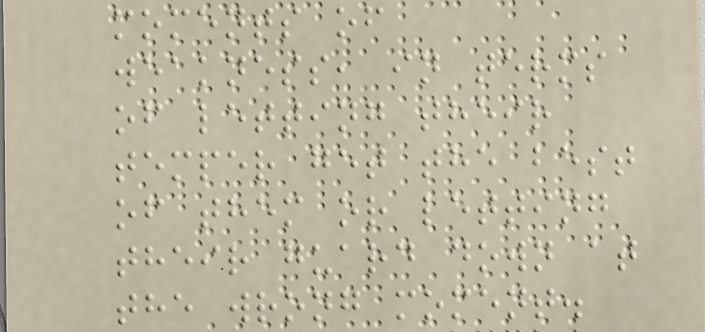moments of
weakness, in terms
of letting their
temper get the best
of them or letting
their guard down at
the wrong moment.
